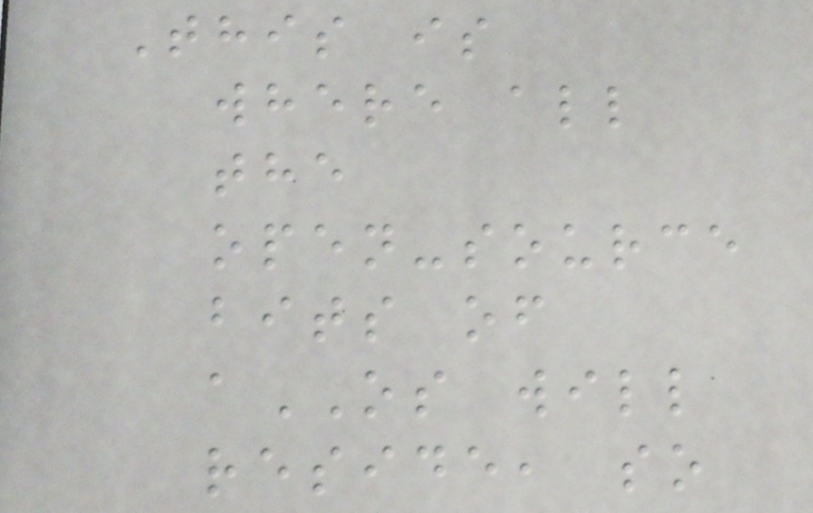This is
where all
the
open-source
bits of
aOS will
reside, so
